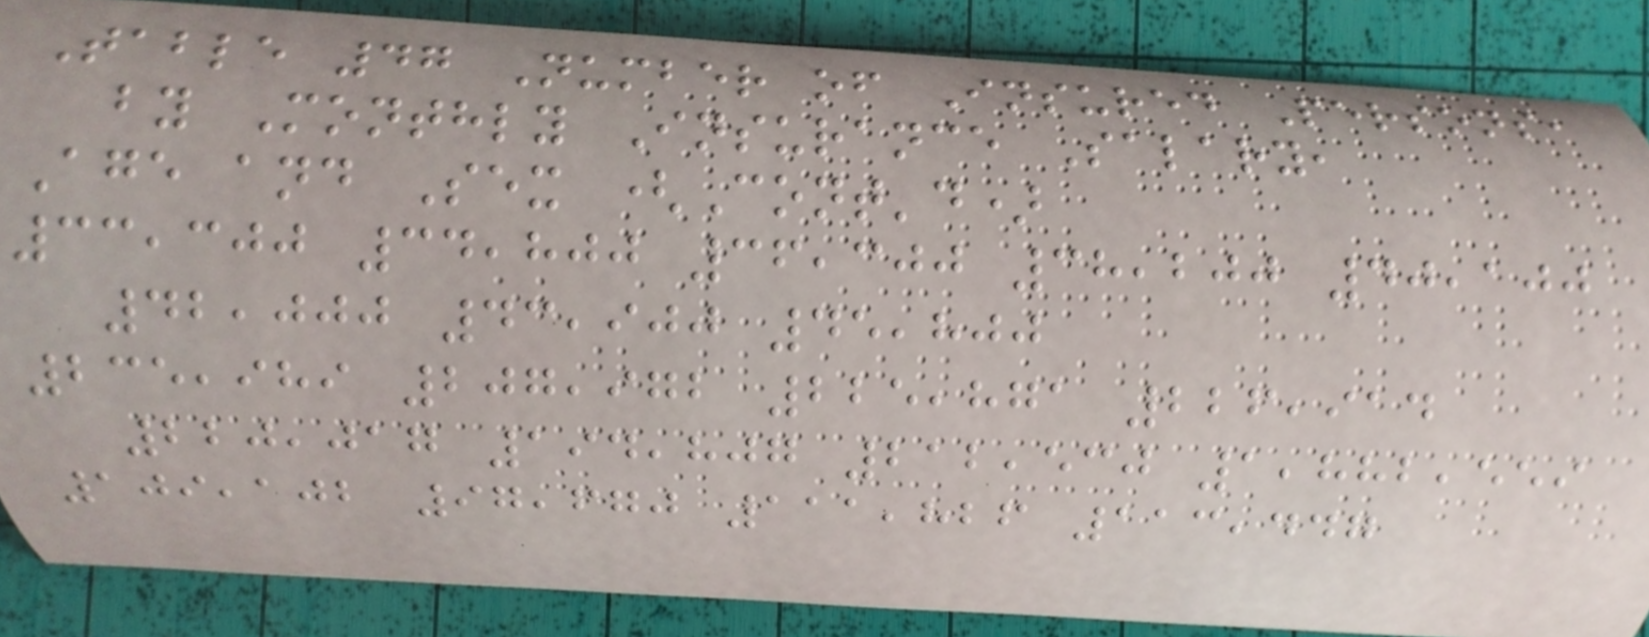Table 47 Number of Insured Persons,
by Monthly Insurance Salary,
Age and Sex (Cont'd)
33,300 34,800 36,300 38,200 40,100
42,000 43,900 45,800
235,989 207,972 225,871 226,914
220,017 194,807 212,530 1,882,559
109,102 97,670 111,826 113,447
